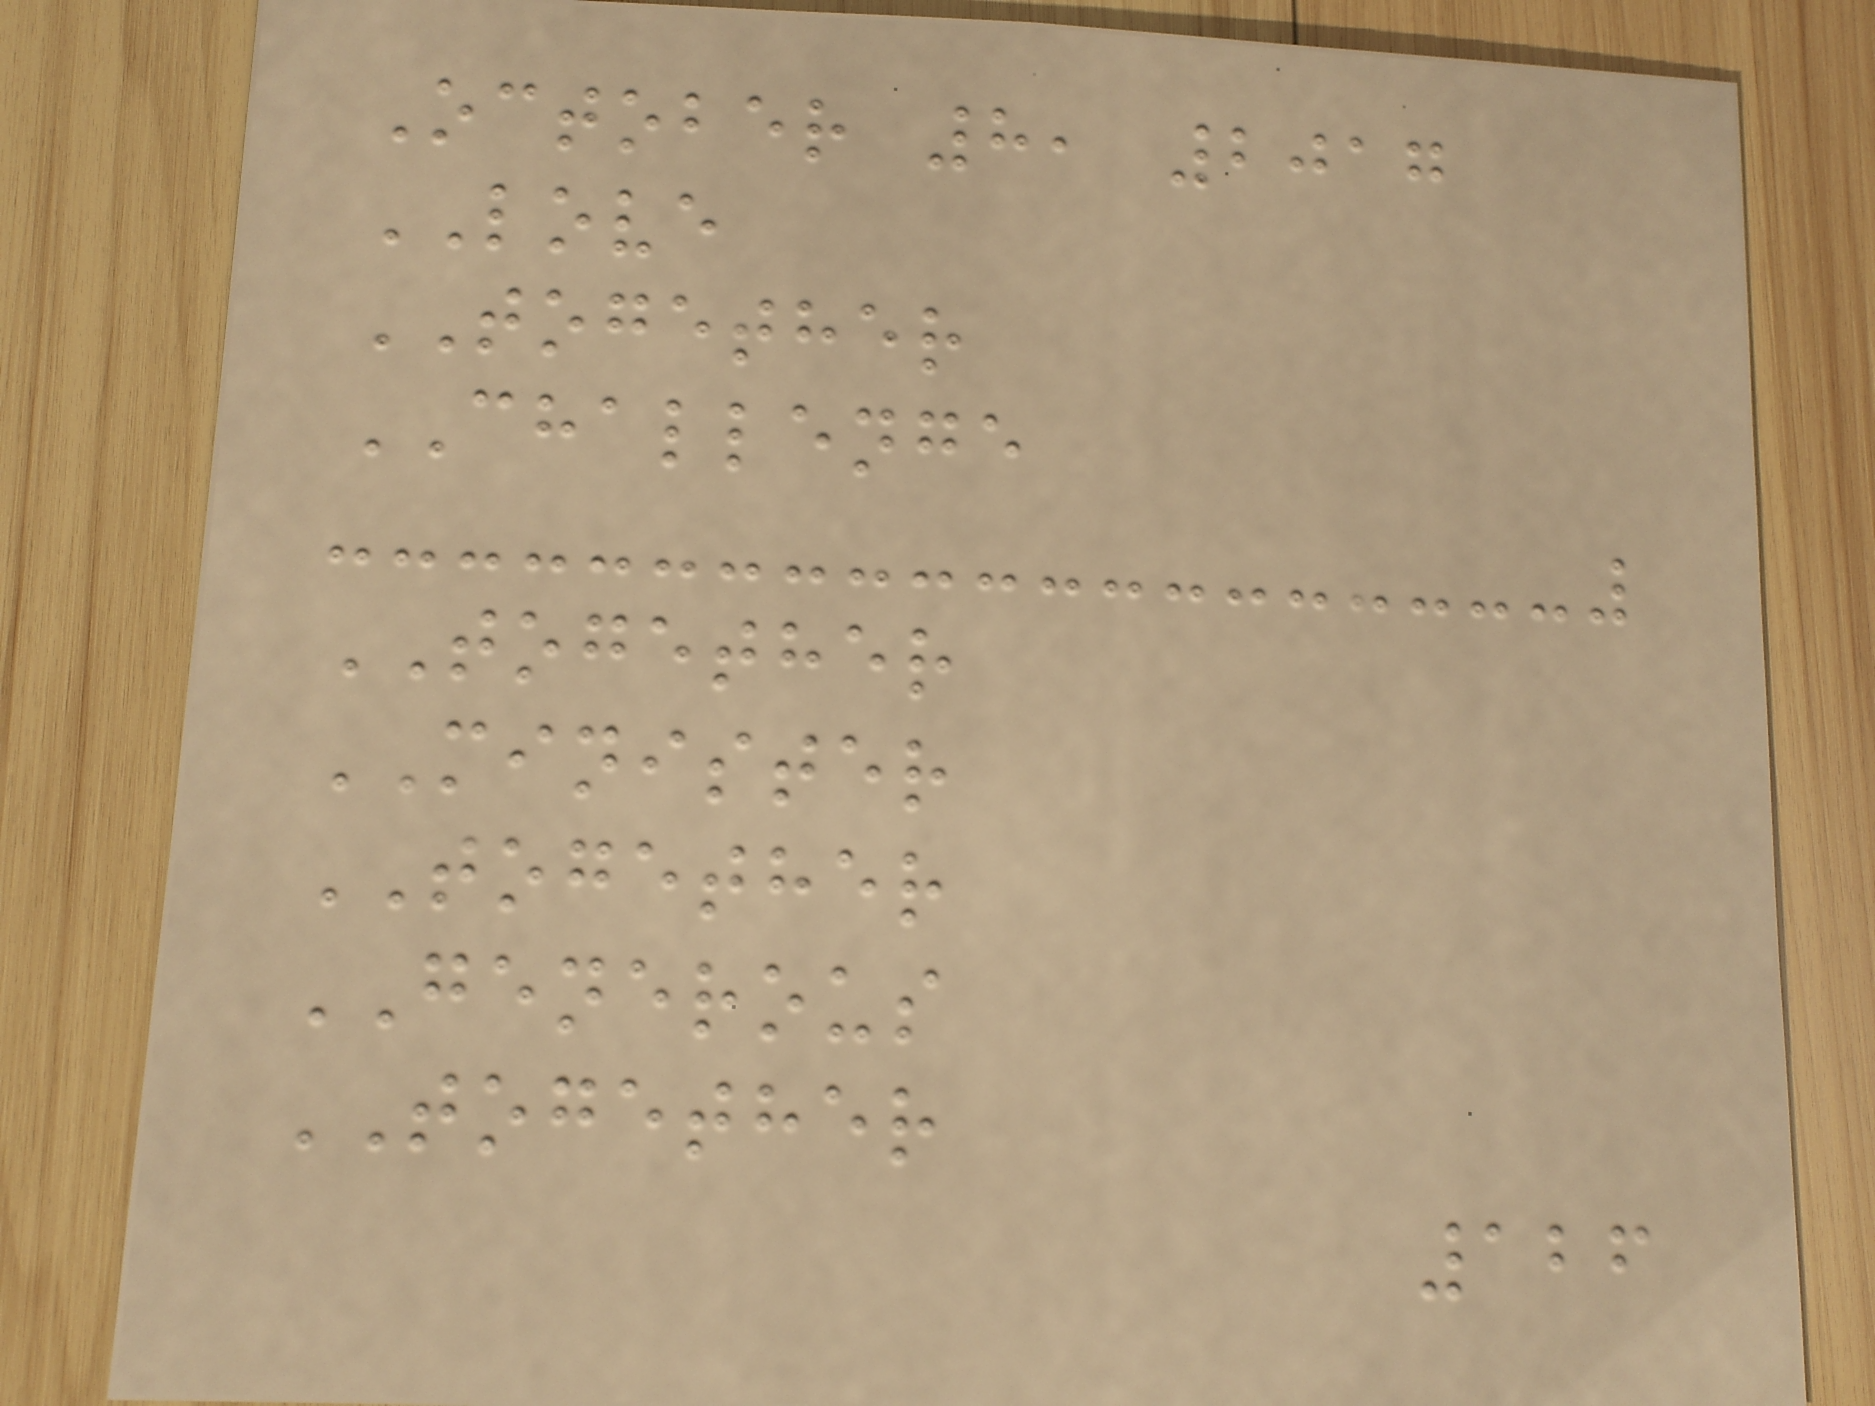October 8, 2017
LOVE
TOGETHER
CHALLENGE
TOGETHER
MINISTER
TOGETHER
GENEROUS
TOGETHER
126
